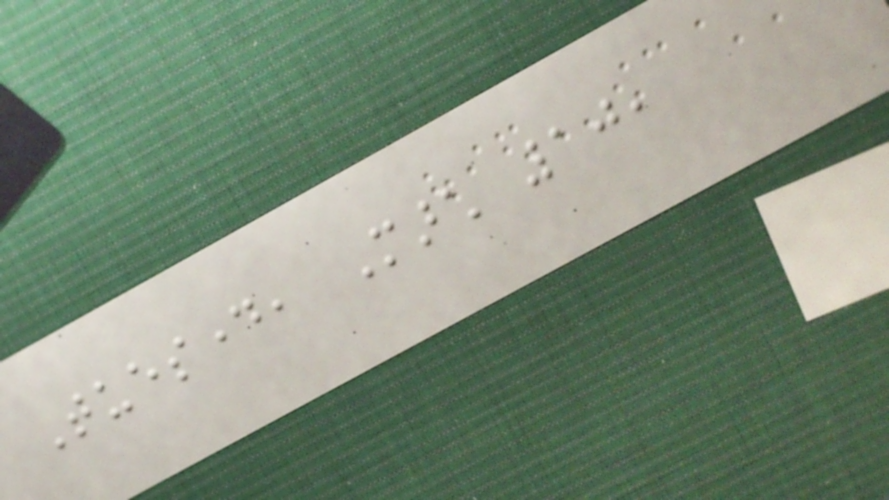Tuesday, March 10,
